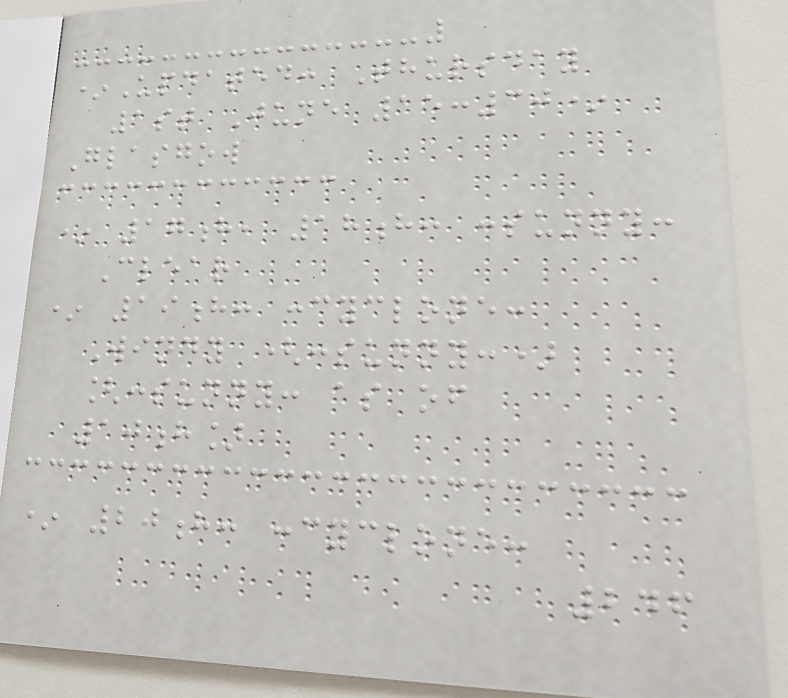*Updated: Thursday
1st June 15:30*
Glasgow
* 17h, 18h: :sunny:
Clear
* 19h: :cyclone:
Windy (:sunny:)
[:sunny: as of
10h]
* 20h: :cyclone:
246
